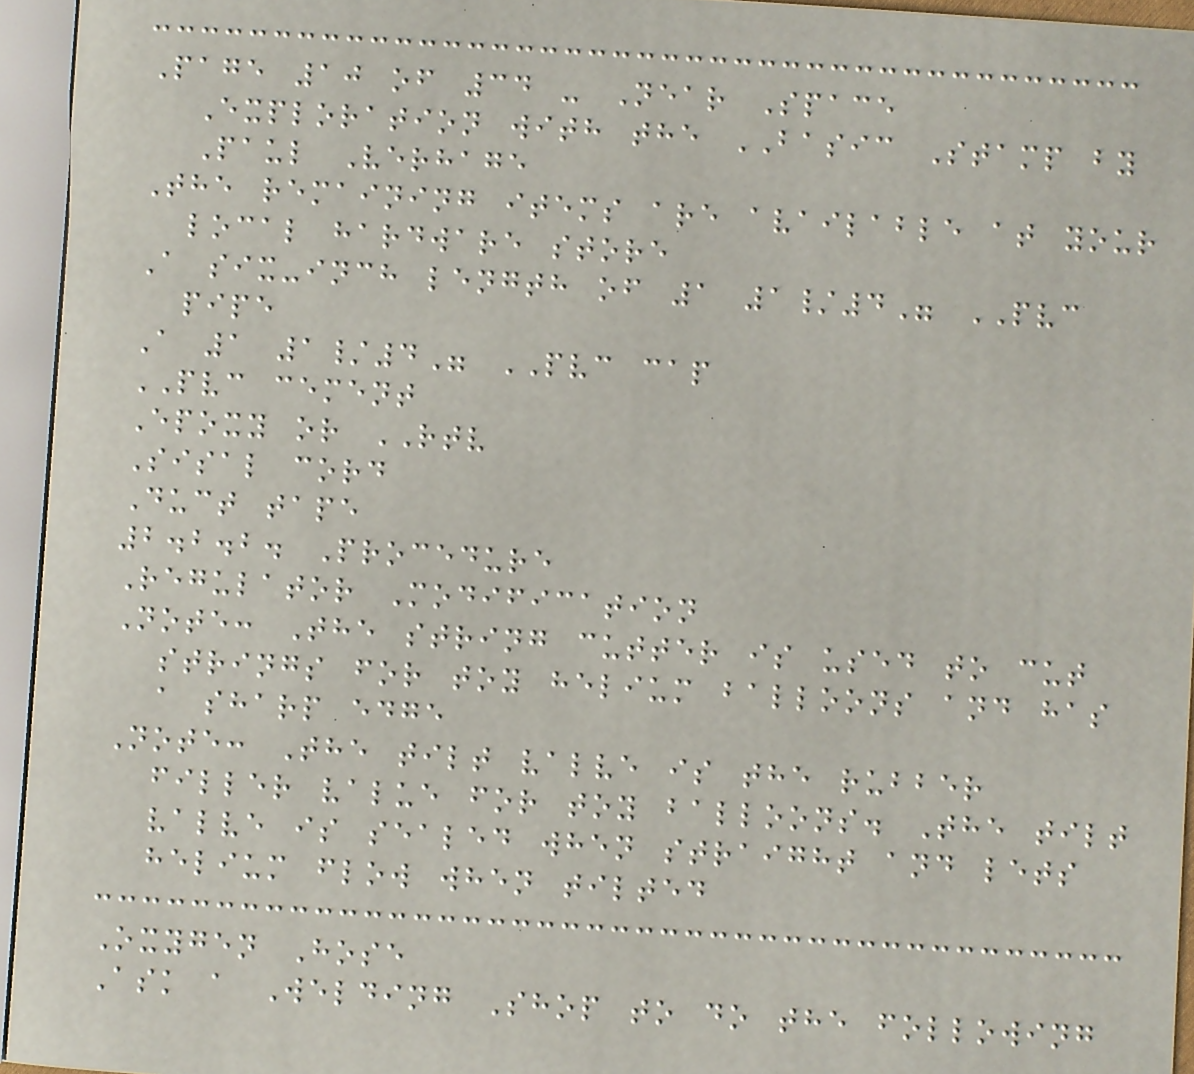Page 10 of 34 - Near Space
Exploration with the BASIC Stamp by
Paul Verhage
The remaining items are available at your
local hardware store
A six-inch length of 1 1/4" PVC
pipe
A 1 1/4" PVC cap
PVC cement
Epoxy or RTV
Sisal cord
Duct tape
2.2.2. Procedure
Regulator Modification
Note: The string cutter is used to cut
strings for toy helium balloons and has
a sharp edge
Note: The tilt valve is the rubber
filler value for toy balloons. The tilt
valve is sealed when straight and lets
helium flow when tilted
Oxygen Hose
Ask a Welding Shop to do the following
